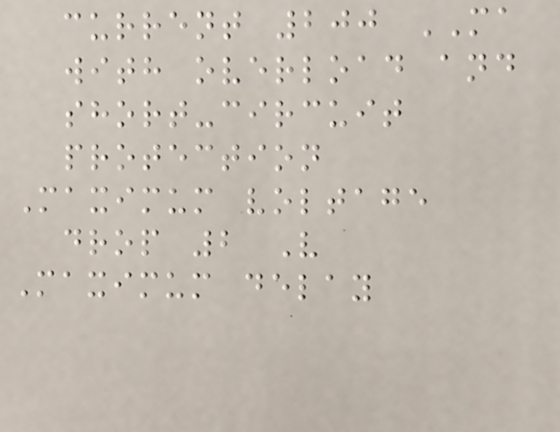current 200 MA
with overload and
short-circuit
protection
Maximum voltage
drop 2 V
Maximum delay
